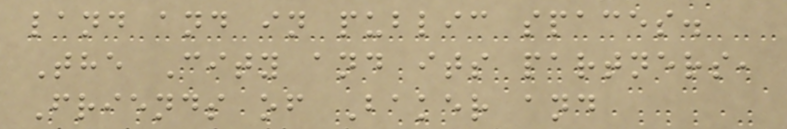land and in public spaces.
The City and its partners,
Friends of Baker and
